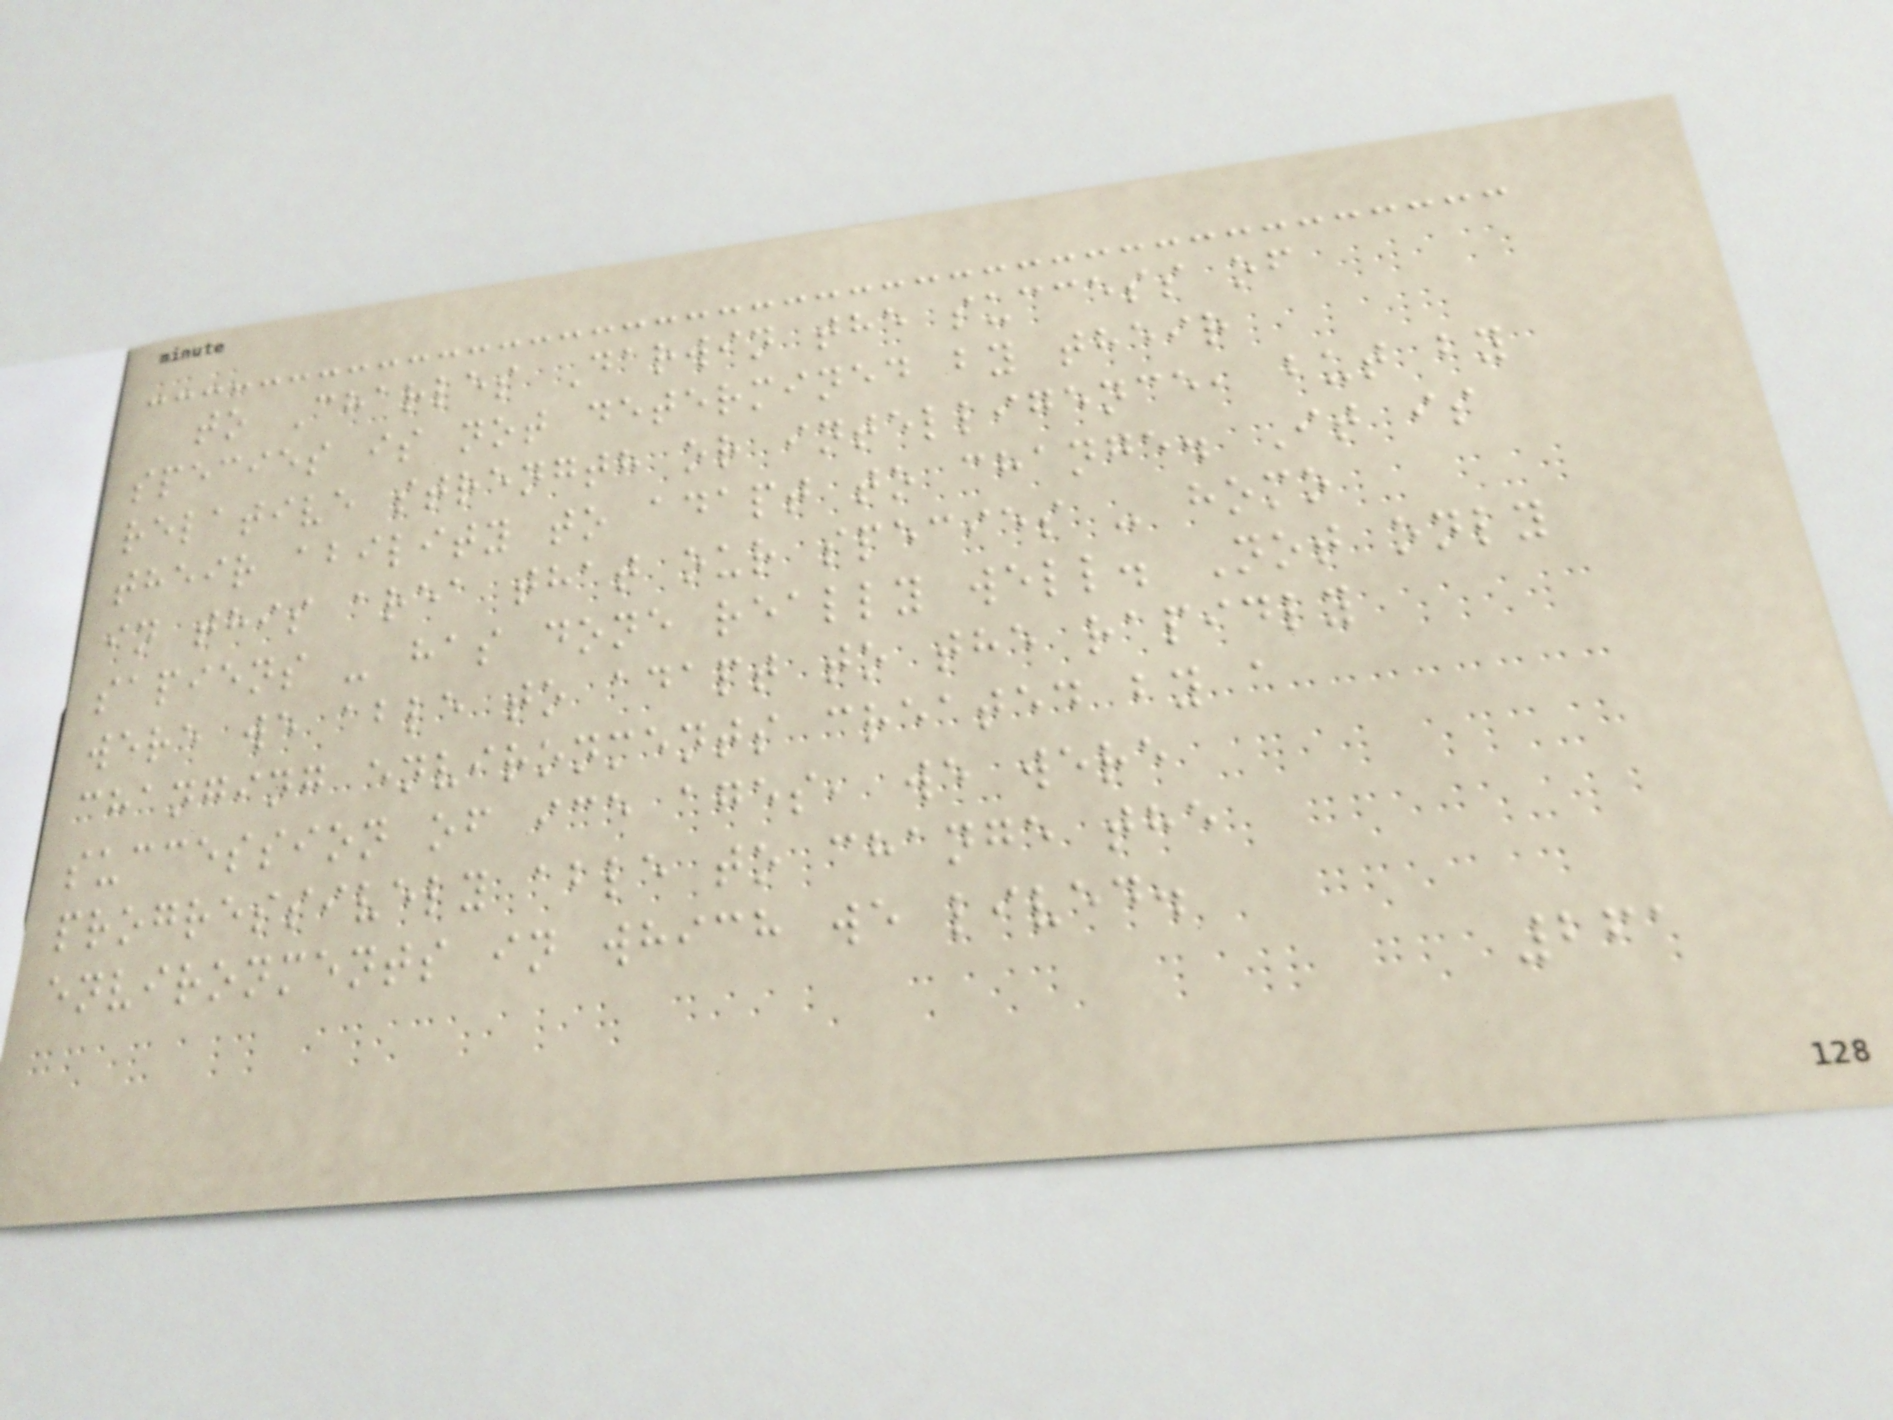to Charles Darwin the success of
species is not determined by their
relative strength or intelligence, but by
their ability to adapt to change. It is
in this area that our species - homo
sapiens - has done really well. Not only
were we able to adapt to the rapidly
changing environments created by a
succession of ice ages, we were
progressively able to change the
environments in which we lived.
261
